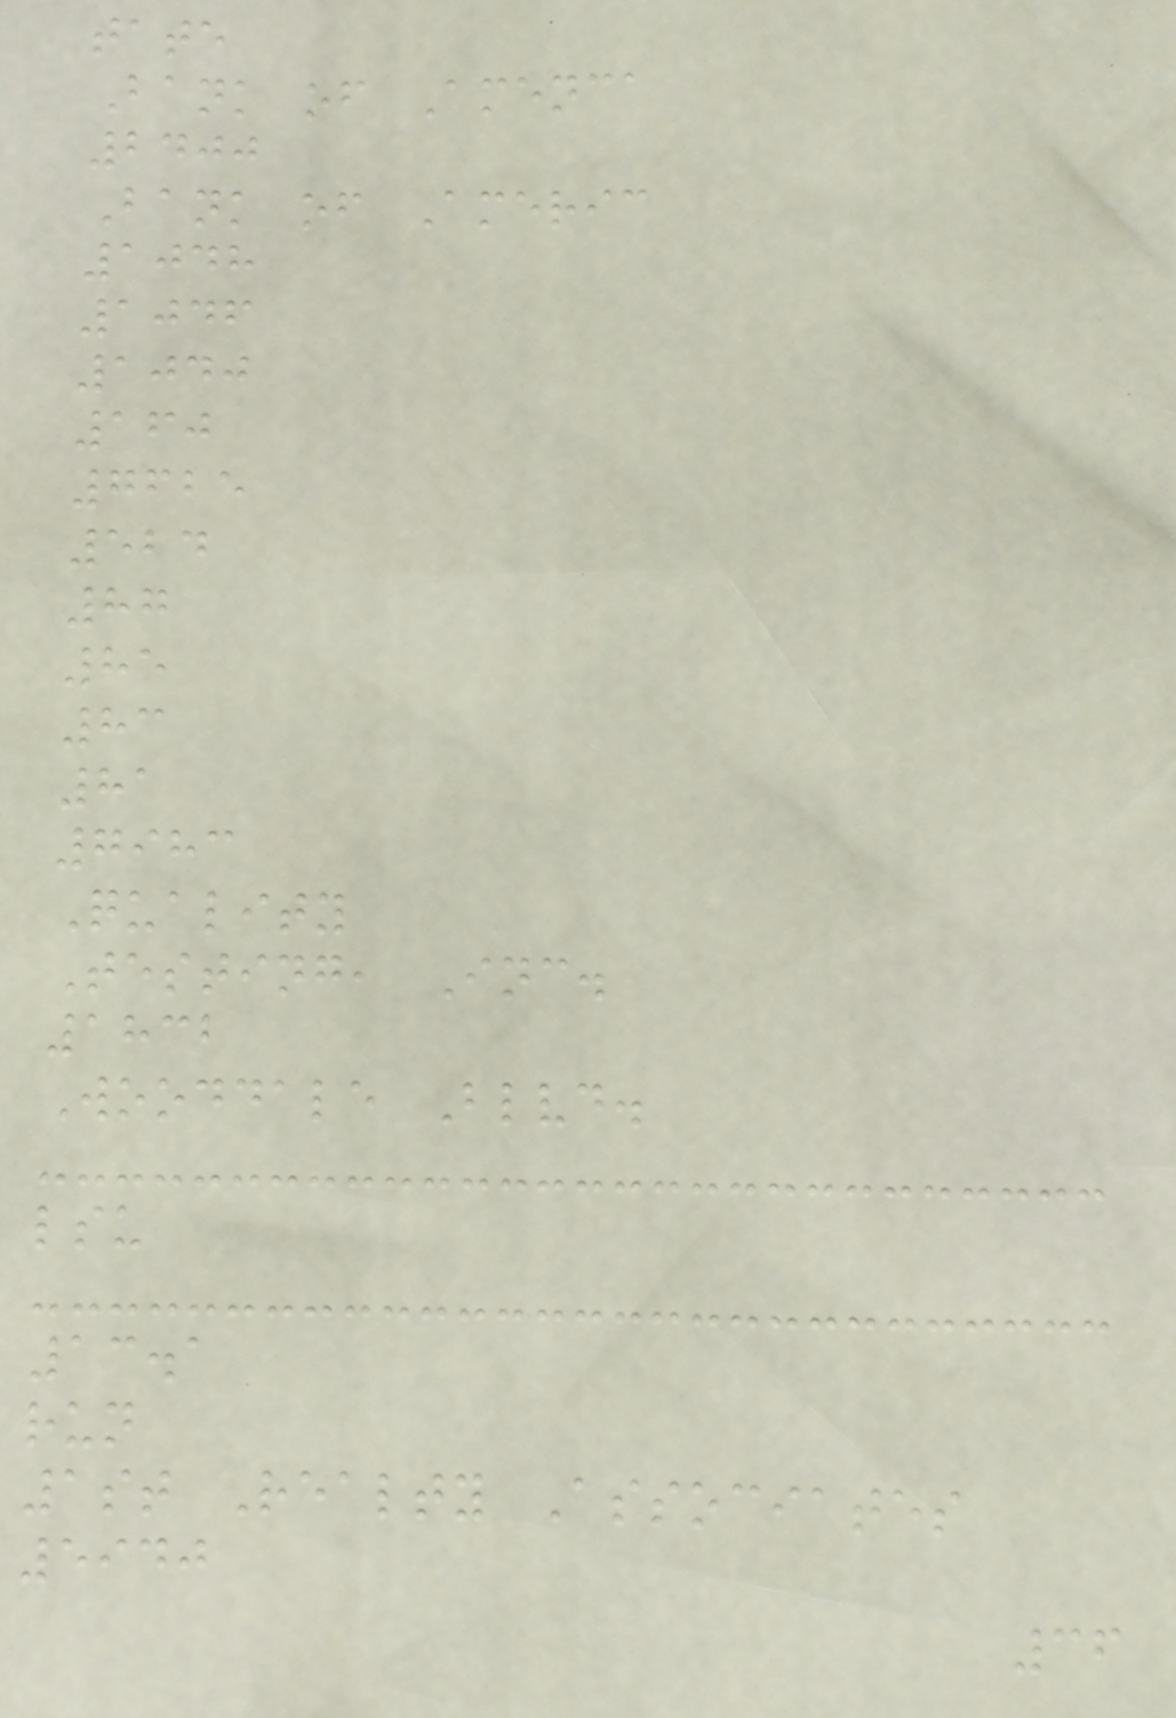tate
Bank of Amenca
2400
Bank of Americ
1048
1046
1040
160
7625
524
87
85
83
81
7983
Quality
Testing, Inc.
1832
Wooddale Blvd.
lsu
13.1
run
1st Realty Associates
5940
36
